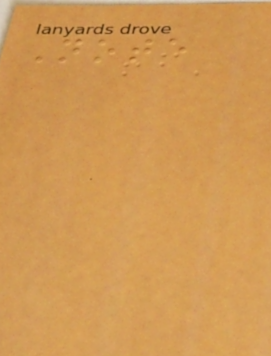Note
